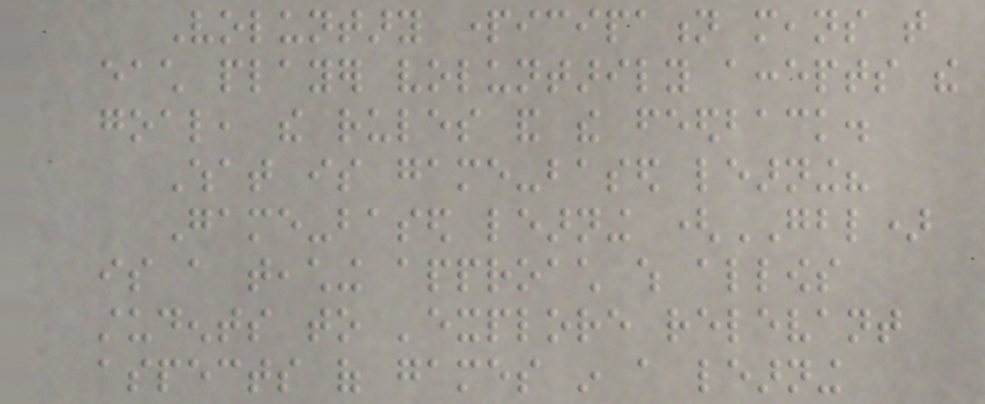Voluntary participation means that
each player voluntarily accepts the
goal, the rules and the feedback.
What is game-based learning?
Game-based learning (GBL)
is a teaching approach which allows
students to 'explore relevant
aspects of games in a learning
